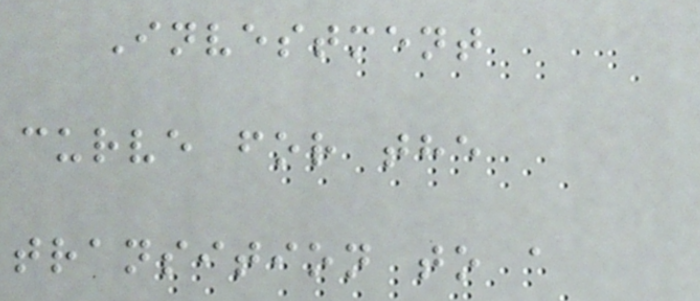Investment
curve for the
transition to a
